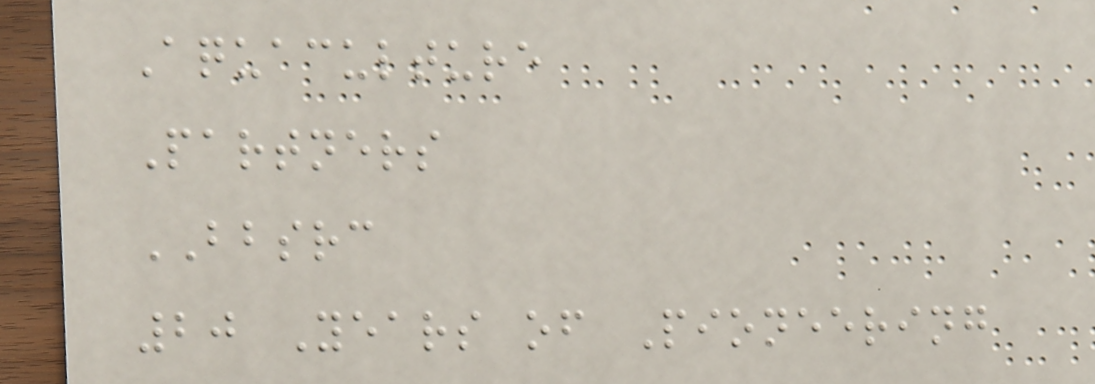Aquaculture
Partners
BBSRC
20 Years of Pioneering
